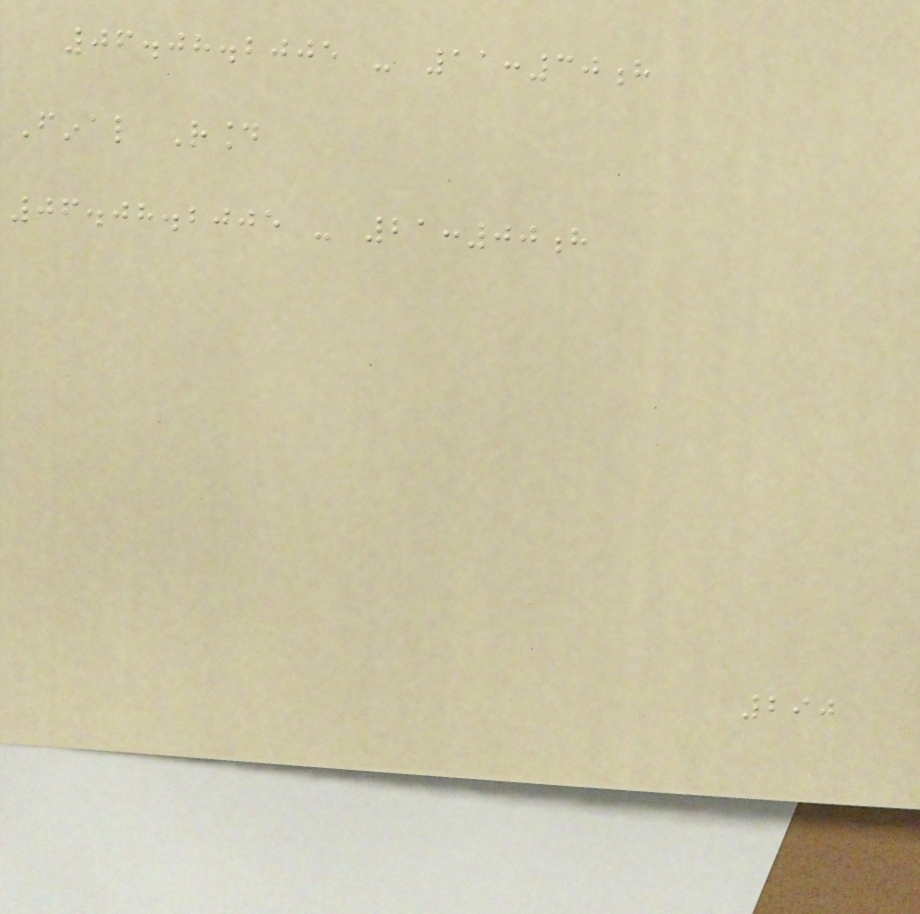06.08.2005 - 11:30h
Final Round
06.08.2005 - 21:00h
290
